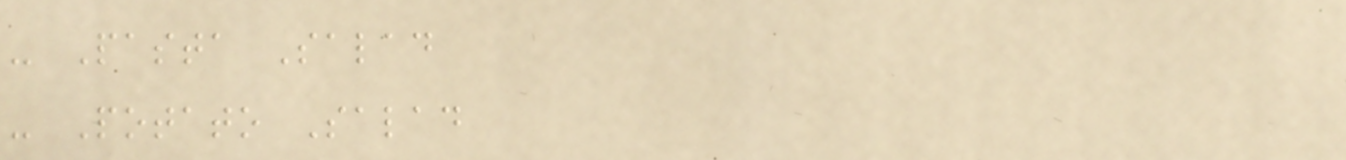- Pasta Salad
- Potato Salad
